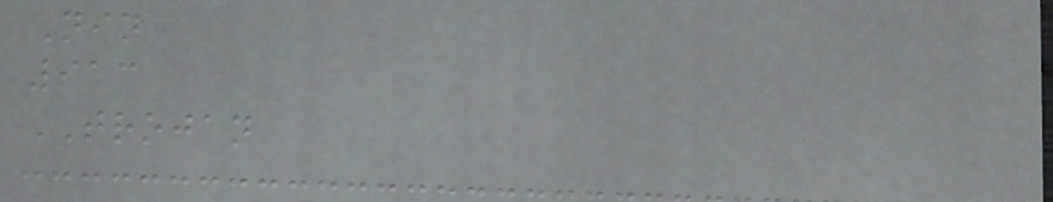Nin
913
TROJAN
